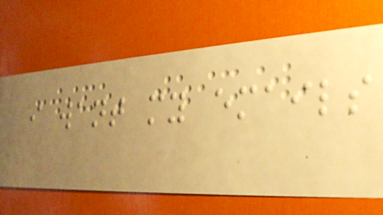i want my emails
